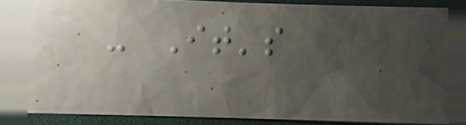- It's
